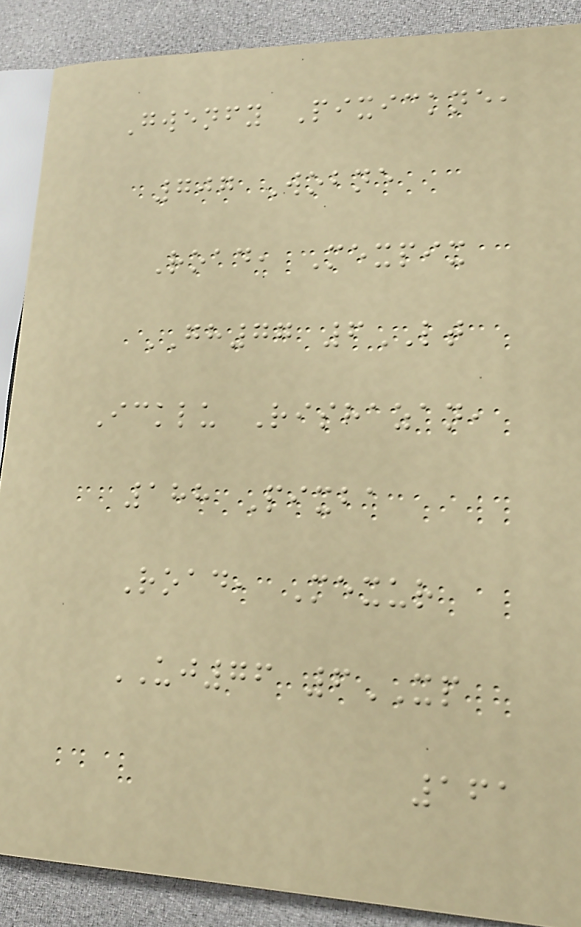Gwenfy Pixickne,
707 Wobne
Road, Mexpix
GH77 6LT
Icklu Rishazan,
188 Pixba
Road, Mexur
UJ76 6XP
161
